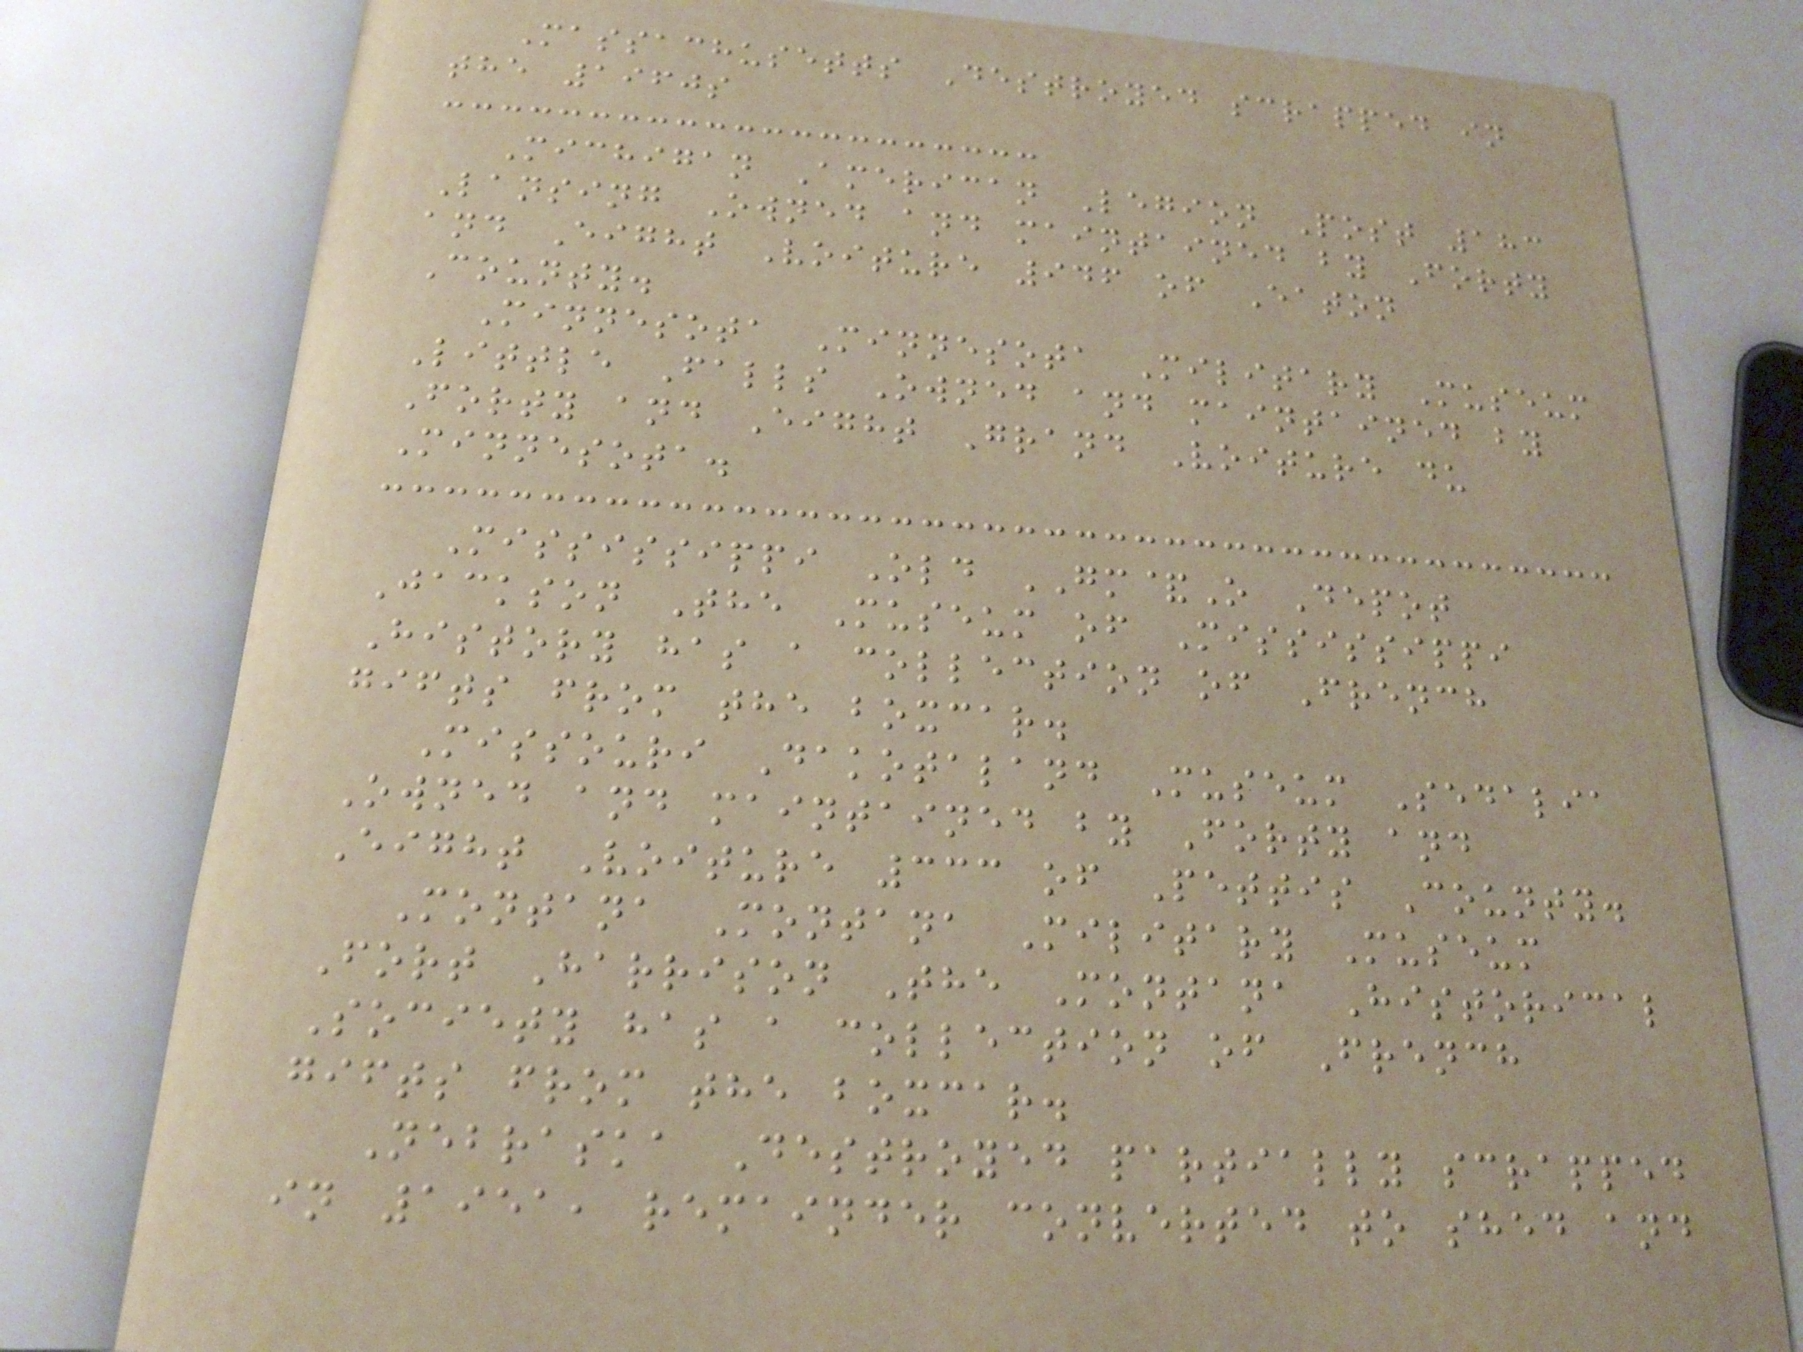Massachusetts Destroyed scrapped in
the 1960s
Michigan American Legion Post 183
Lansing Owned and maintained by Forty
and Eight Voiture 946 of Eaton
County.
Minnesota Minnesota Military Museum
Little Falls Owned and maintained by
Forty and Eight Grand Voiture du
Minnesota.
Mississippi Old GM&O Depot
Jackson The Museum of Mississippi
History has a collection of French
gifts from the boxcar.
Missouri Dakotaland Museum Sedalia
Owned and maintained by Forty and
Eight Voiture 333 of Pettis County.
Montana Montana Military Museum
Fort Harrison The Montana Historical
Society has a collection of French
gifts from the boxcar.
Nebraska Destroyed partially scrapped
in 1951, remainder converted to shed and
